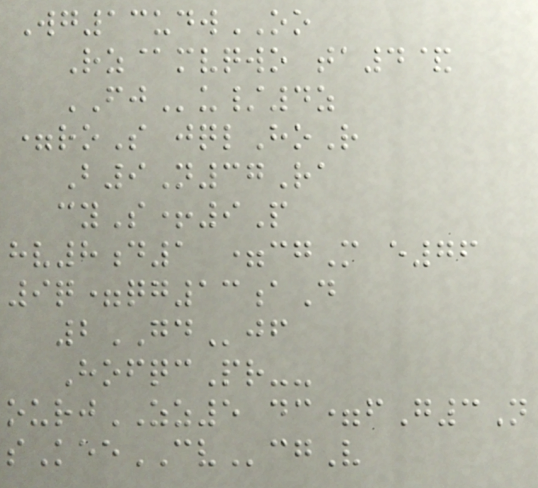Wg13udwOO
Rz@mvqwo ta4&
FJu/4z
=roS jqlHoR
B9N37Ra
cyS+9P
hv8d1 =cgM e76
9q=qg13aD
2GDjf
HofqcPr--
ourjZZ5 dc=fG3N
sKeeCVcgV
